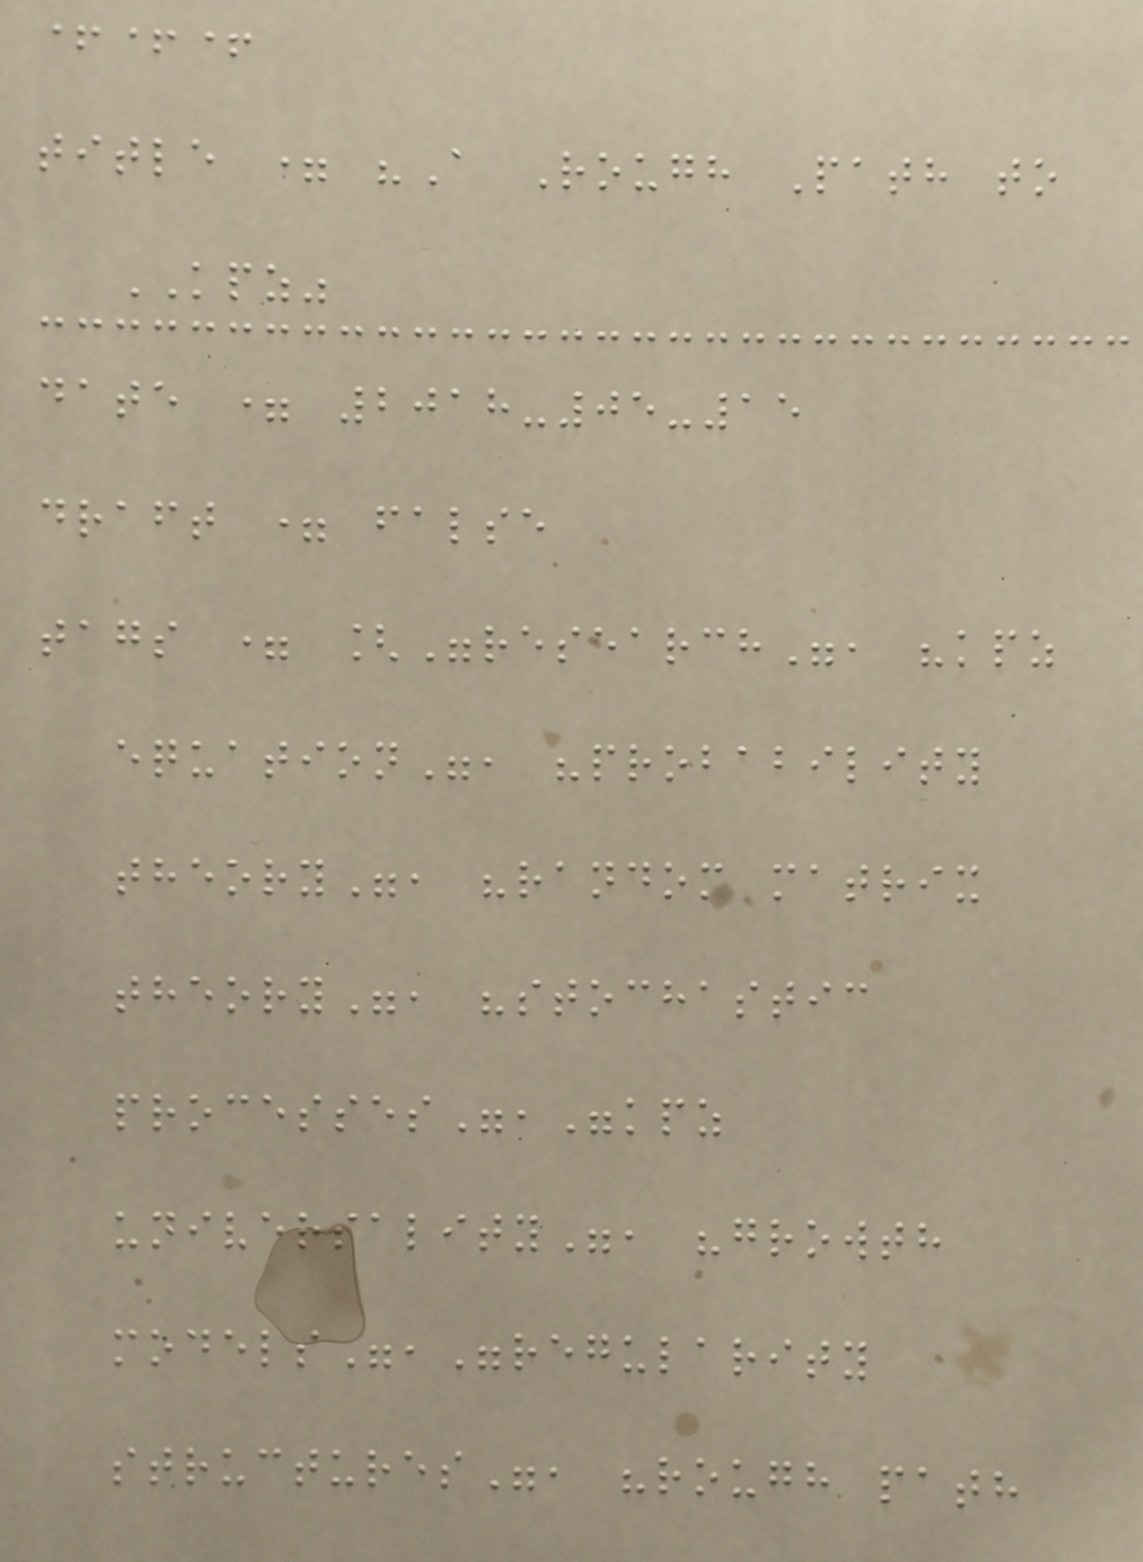+++
title = "A Rough Path to
KPZ"
date = 2018-05-15
draft = false
tags = ["research", "kpz
equation", "probability
theory", "random matrix
theory", "stochastic
processes","kpz
universality", "growth
models","regularity
structures", "rough path
